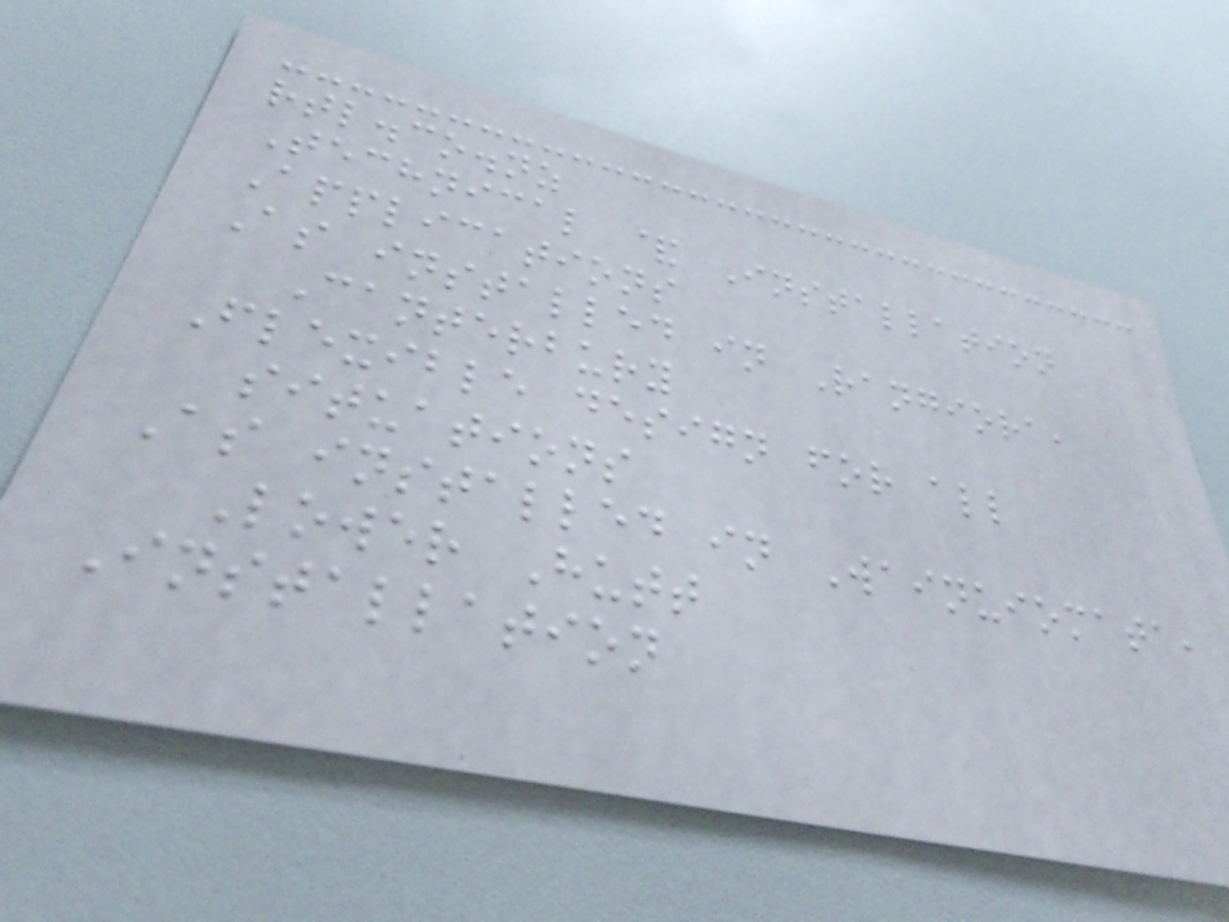rtl.co.nz
Technical & Installation
Applications
As installed in Rangiora,
Canterbury
Flexible design for all
situations
As installed in Wainuiomata,
Lower Hutt
Installation
